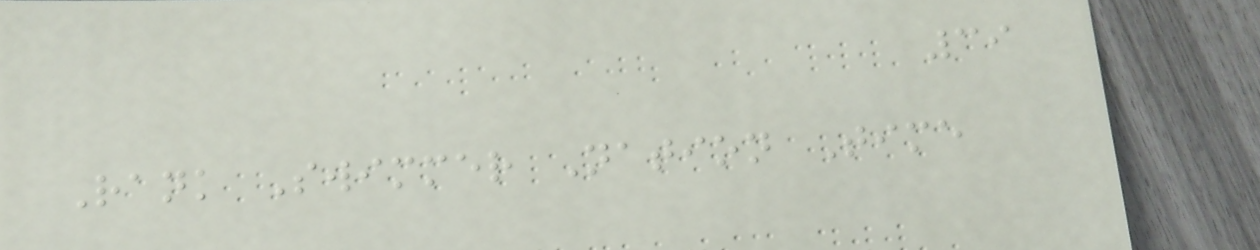39
Rank Swimmer Nation Time
